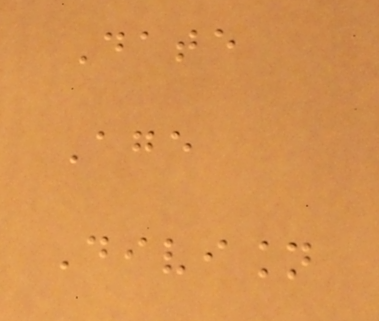Date
Age
Division
